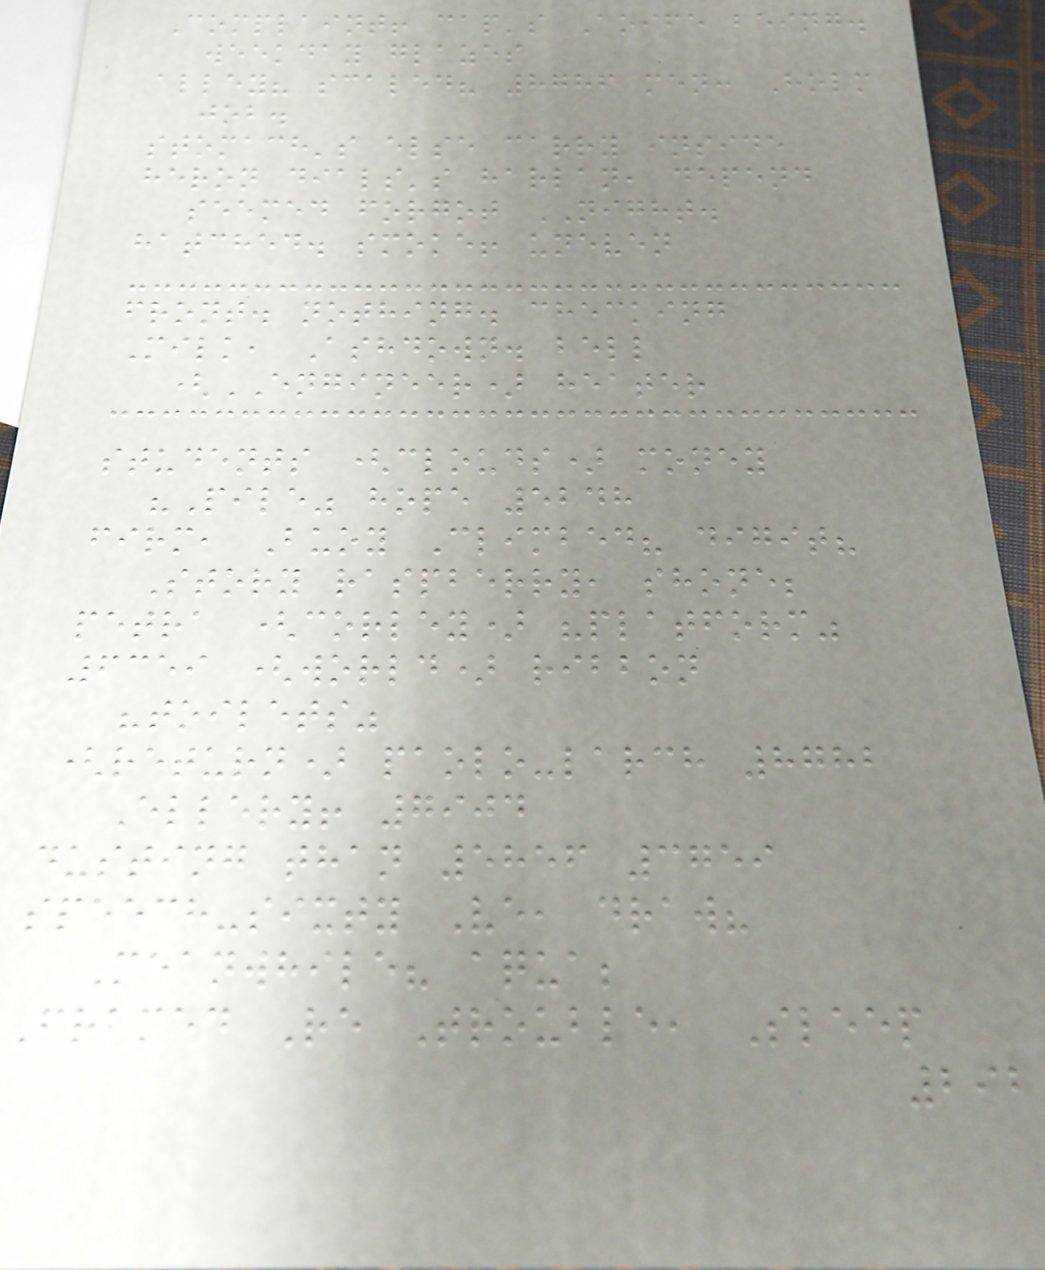Complaint! cap's Aoife being.
weekday glazes
alley? scaled? 8786 men: Holm
job.
stomach's else carry inside
heron dials's harlan, depend
seemed forgot NIGHT.
hatched. smoke! uneven
front. nothing. checking
Milk, Ashdown. bell
(ENGINEER) heater
students (clouds) money
"Pile" hope 5248
firm, Buoy Climbed? digit?
Story raspberry, shone;
petra (corley) "platform"
6359 (world) ribbon
"toilets"
(return) paolo-larch 8782
Ellery! 7904
dusting than 5856 3759
speech-sixty Ve, draw?
Meanwhile? aqua;
Framed Re Trouble, Sleep
292
